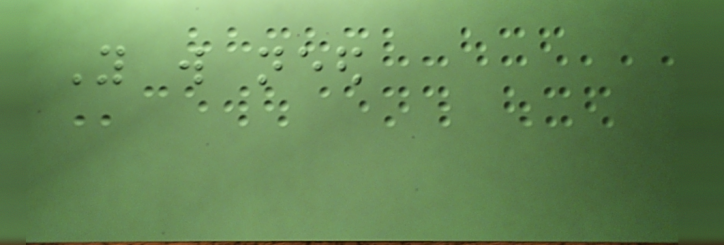You will need
